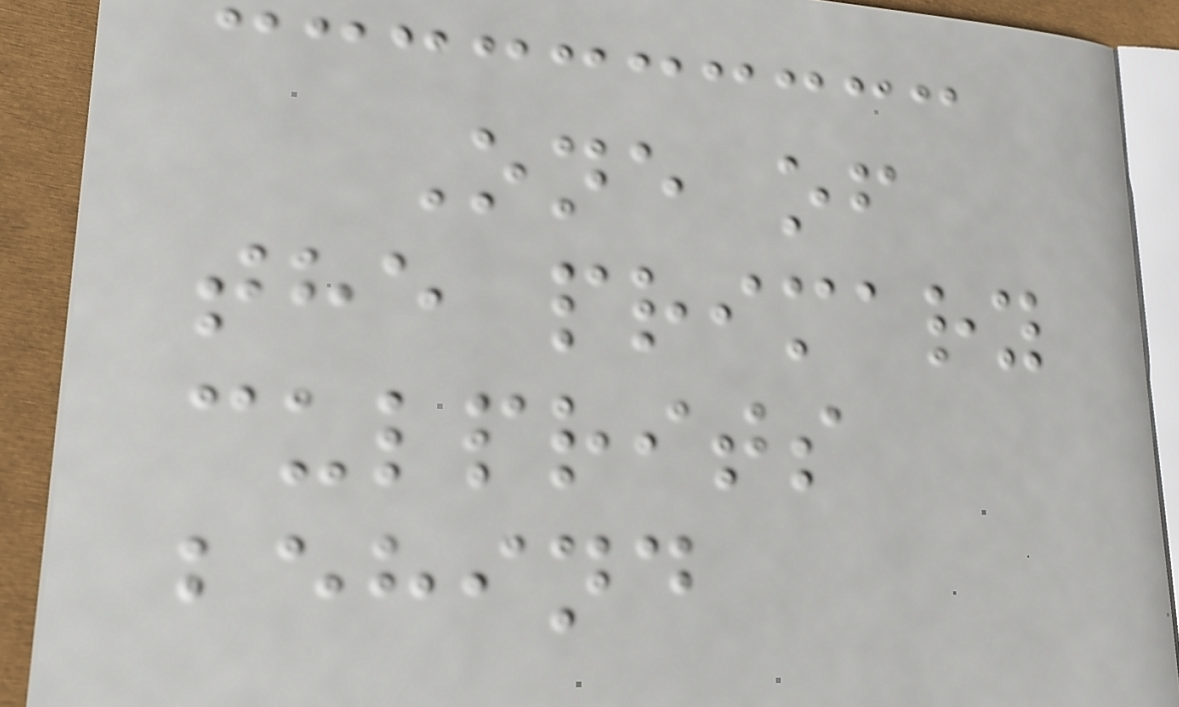One of
the primary
culprits
behind
